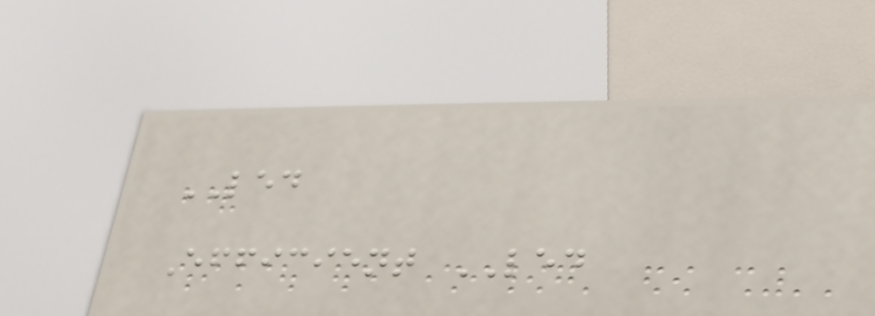LED
Efficient LED
